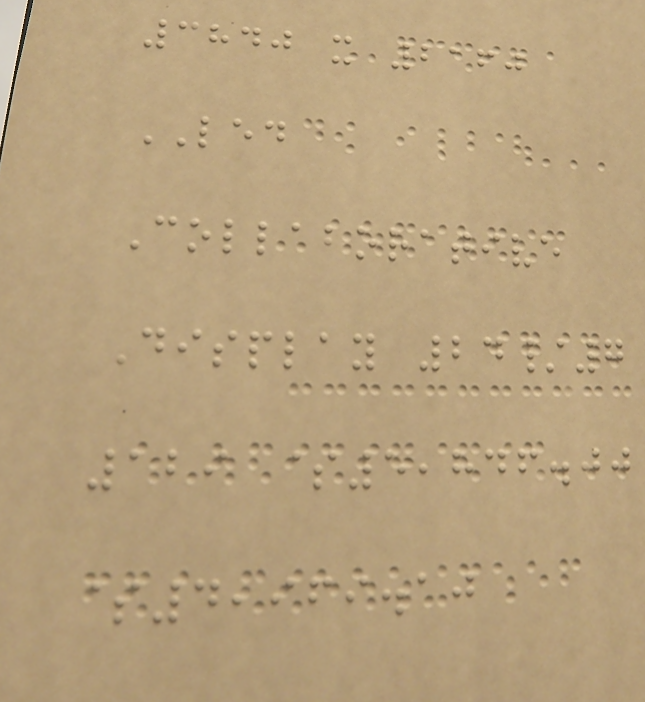3840 x 2160
LED
Collaborative
Display 24/7
129 $5,846.00
$4,969.10
